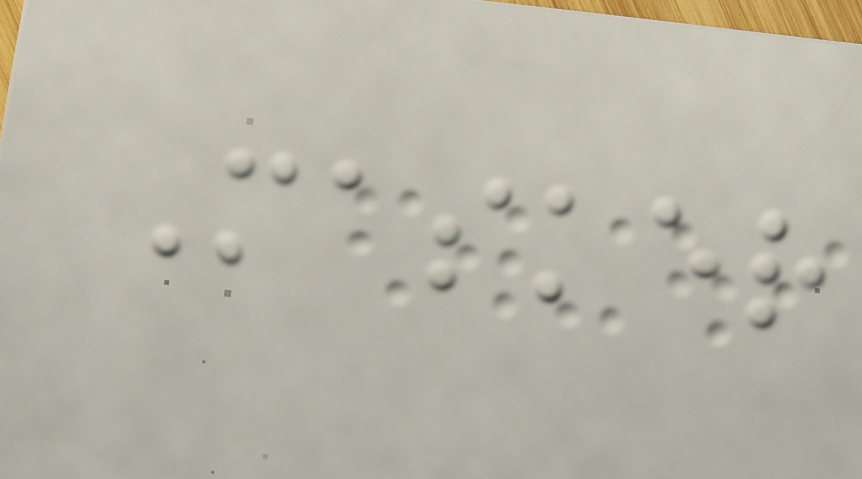Masker
